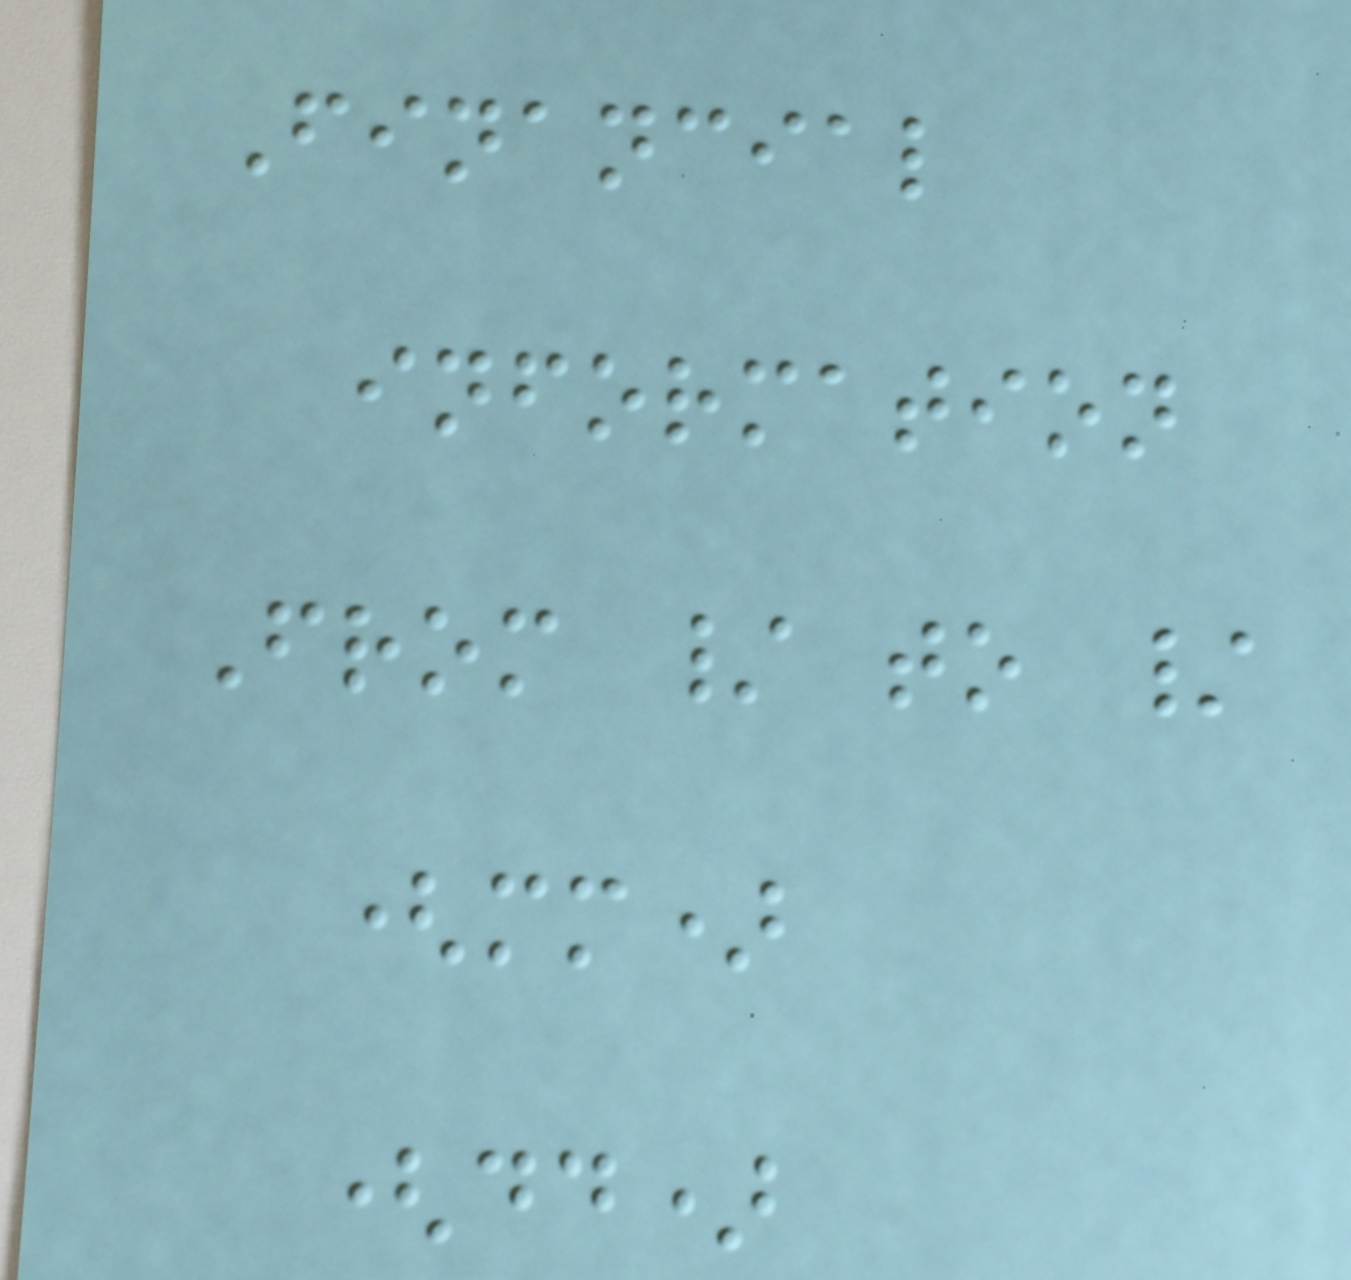Financial
information
From / to /
(mm)
(dd)
